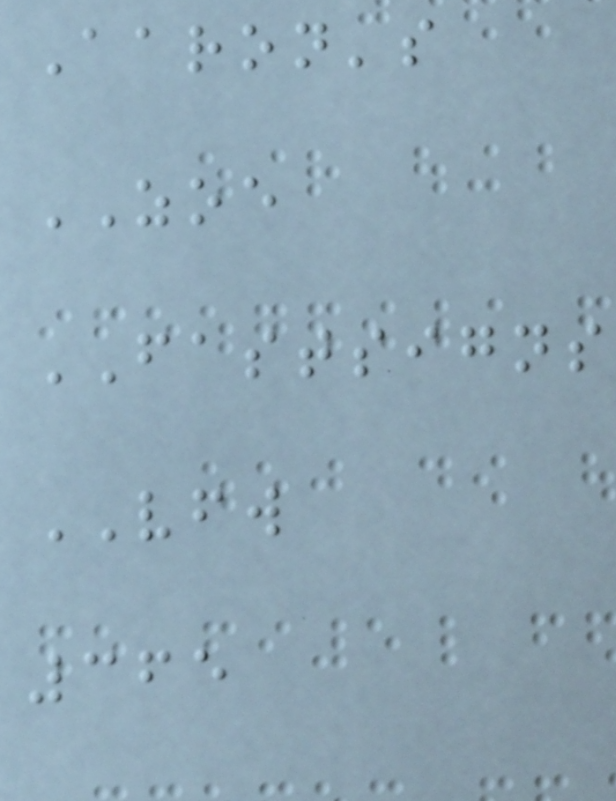Aaron's
ZOE
FASTSIGNS
VFW
365
